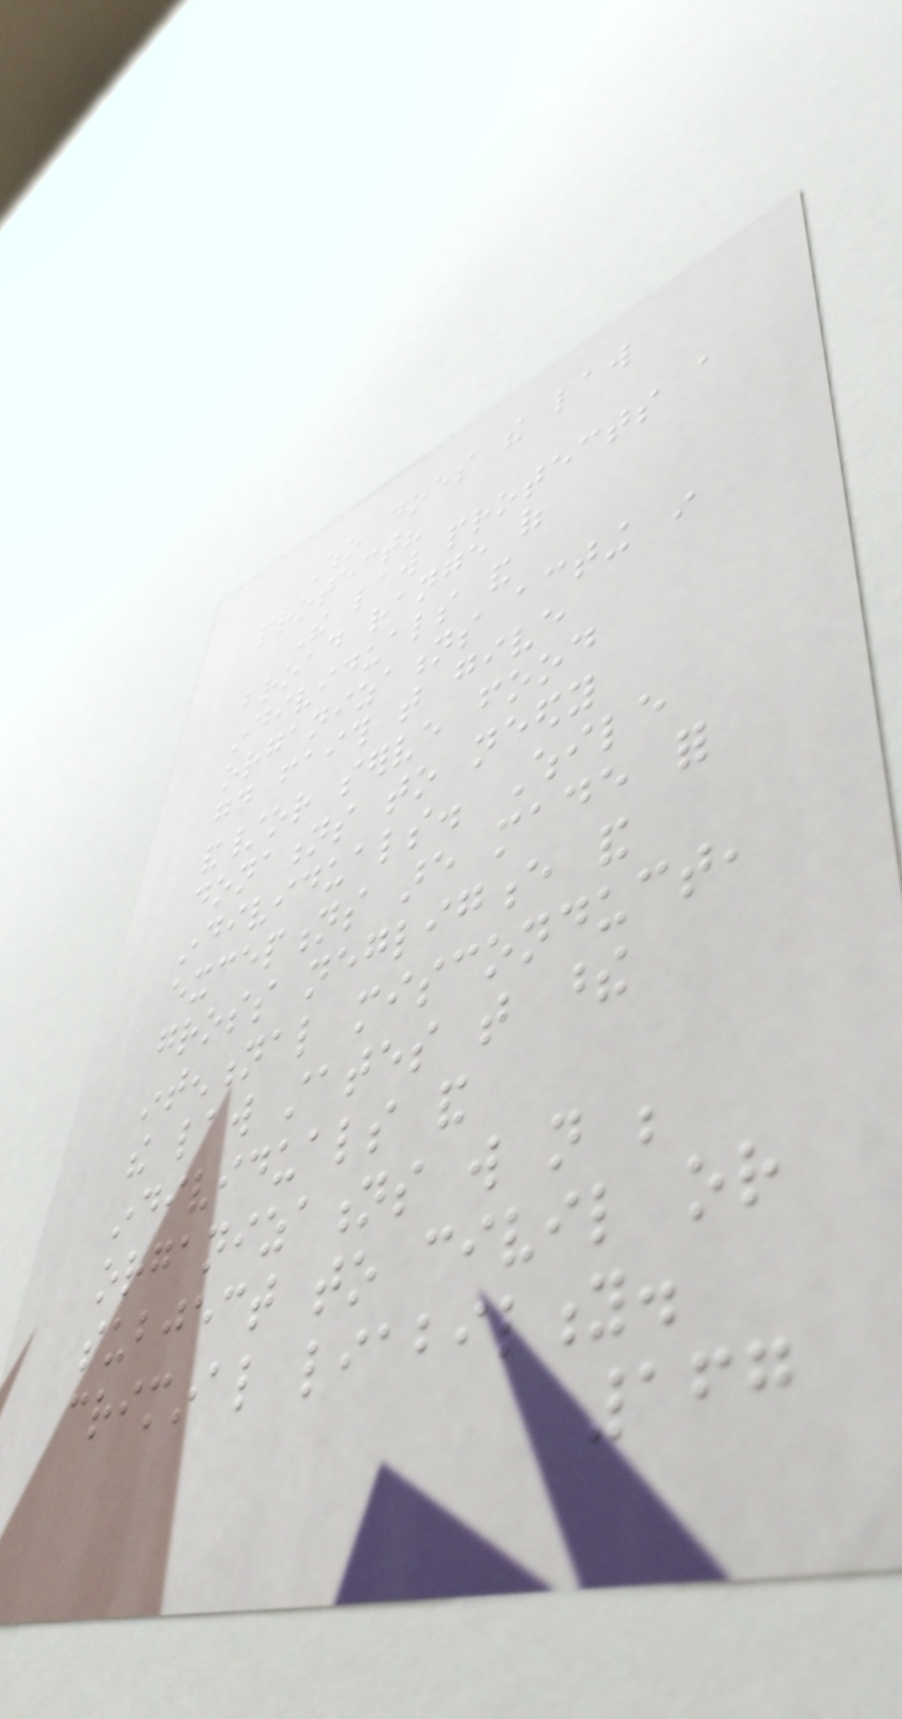Who does the law
protect?
The law protects a
broad range of
individuals and
organizations acting in
good faith that give
and/or serve food
donations to needy
individuals. While
exceptions are made for
gross negligence and
intentional misconduct,
the law states that these
individuals and
organizations will not be
subject to civil or
criminal liability.
167
